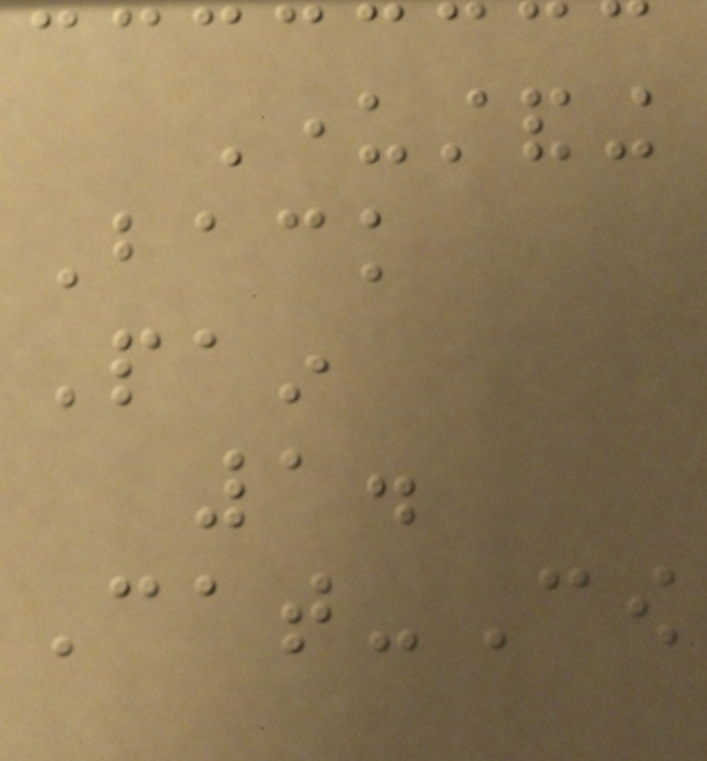Understanding
Back
Pain
1.
Cat-Cow
